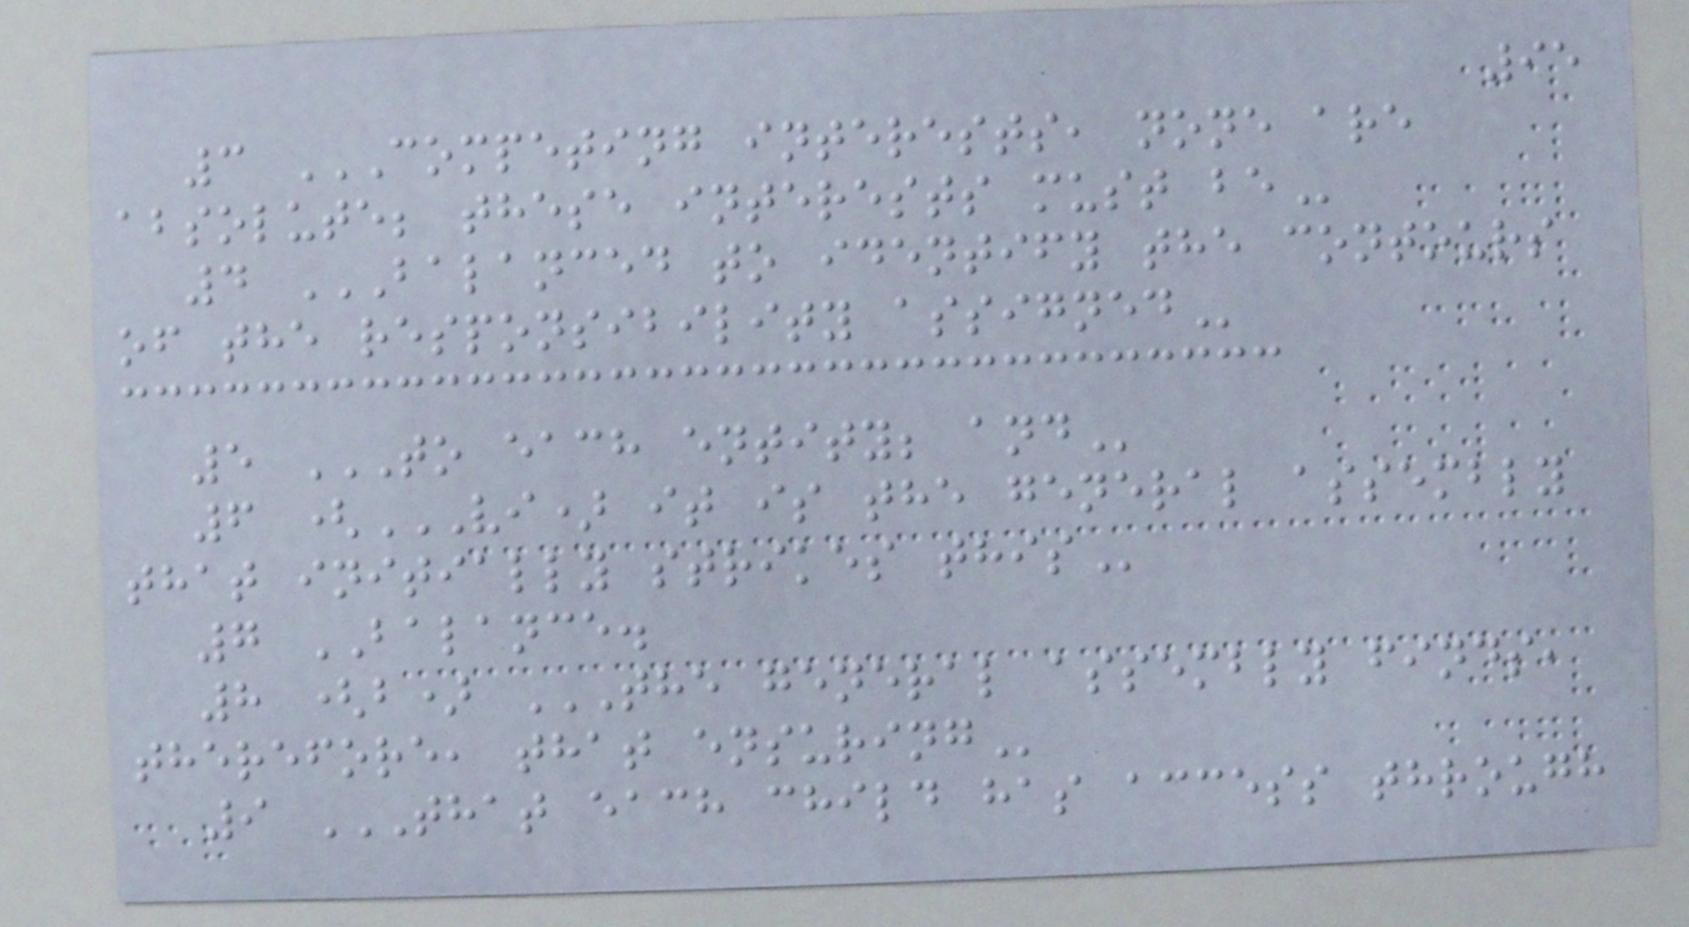95
3 COMPETING INTERESTS, NONE ARE
ABSOLUTE; THESE INTERESTS MUST BE
4 BALANCED TO IDENTIFY THE CONTOURS
OF THE RESPONSIBILITY ASSIGNED
5 TO EACH ENTITY; AND
6 (VI) IT IS THE GENERAL ASSEMBLY
THAT INITIALLY STRIKES THIS
7 BALANCE.
8 (b) THE GENERAL ASSEMBLY FINDS,
THEREFORE, THAT ENSURING
9 THAT EACH CHILD HAS ACCESS THROUGH
